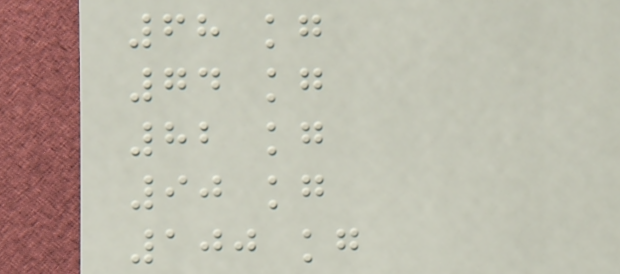68 kg
74 kg
82 kg
90 kg
100 kg
